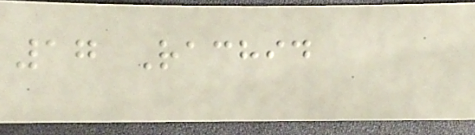17 Rachid
